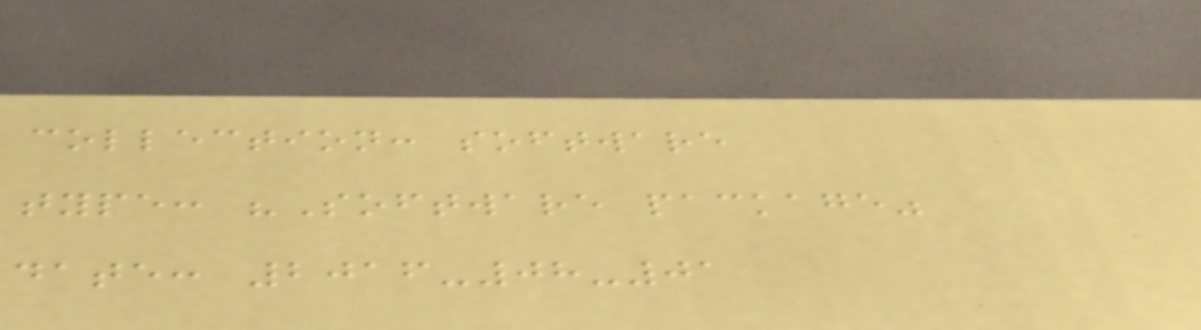collection: software
type: "Software package"
date: 2016-08-01
